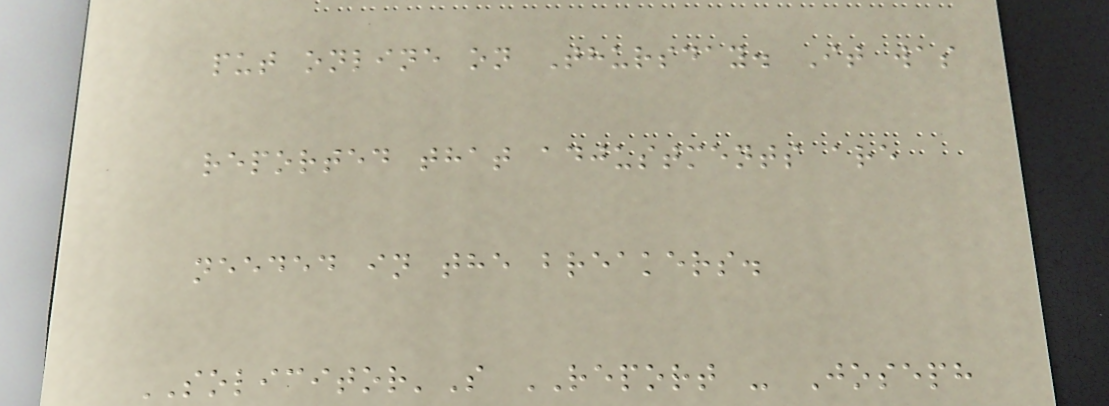put online on Thursday. It was
reported that adjustments are
needed in the breakers.
SOLICITOR'S REPORT - Joseph
